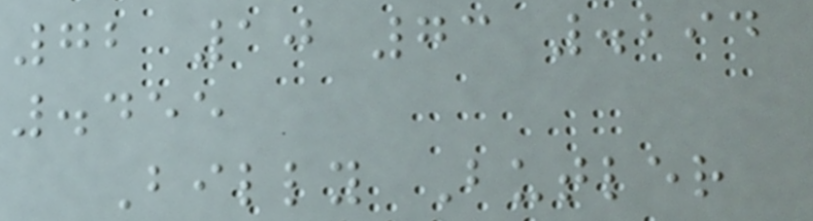72 10 73 .294
.455
Billy Butler
